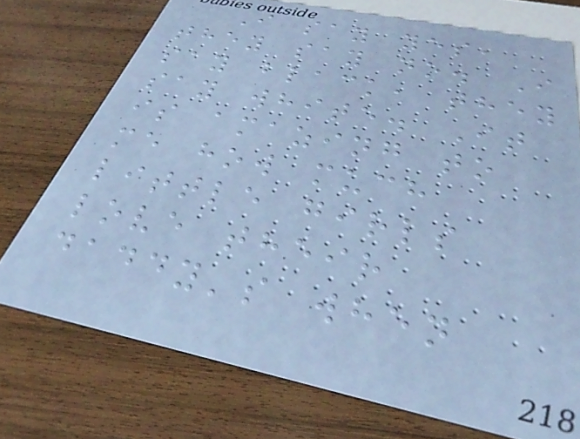I say yes,
they say no. I
say black, they
say white. It
is amazing to
me how much
little girls
love their
daddy's when
